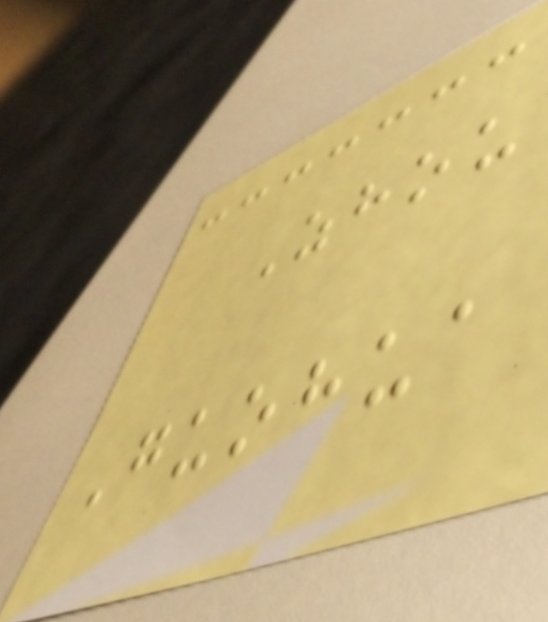Zhou
Guohua
